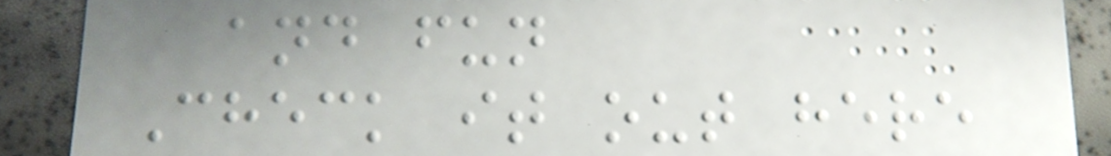and fun
Check it out here
